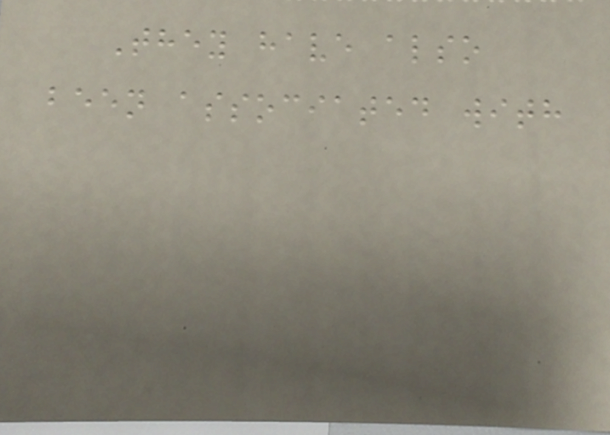They have also
been associated with
